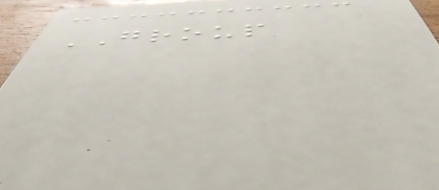GROUP
